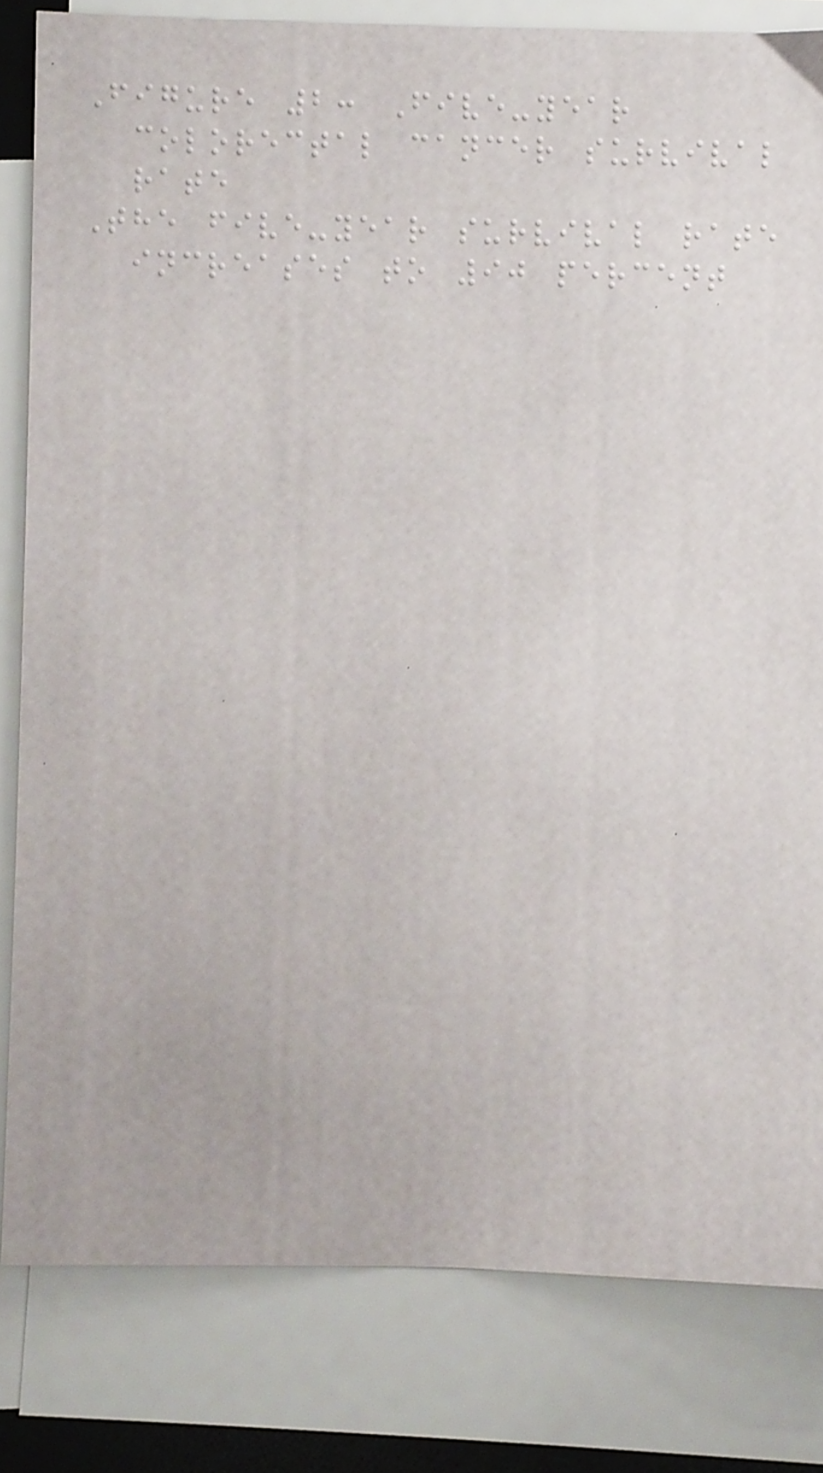Figure 2: Five-year
colorectal cancer survival
rate
The five-year survival rate
increases to 90 percent
